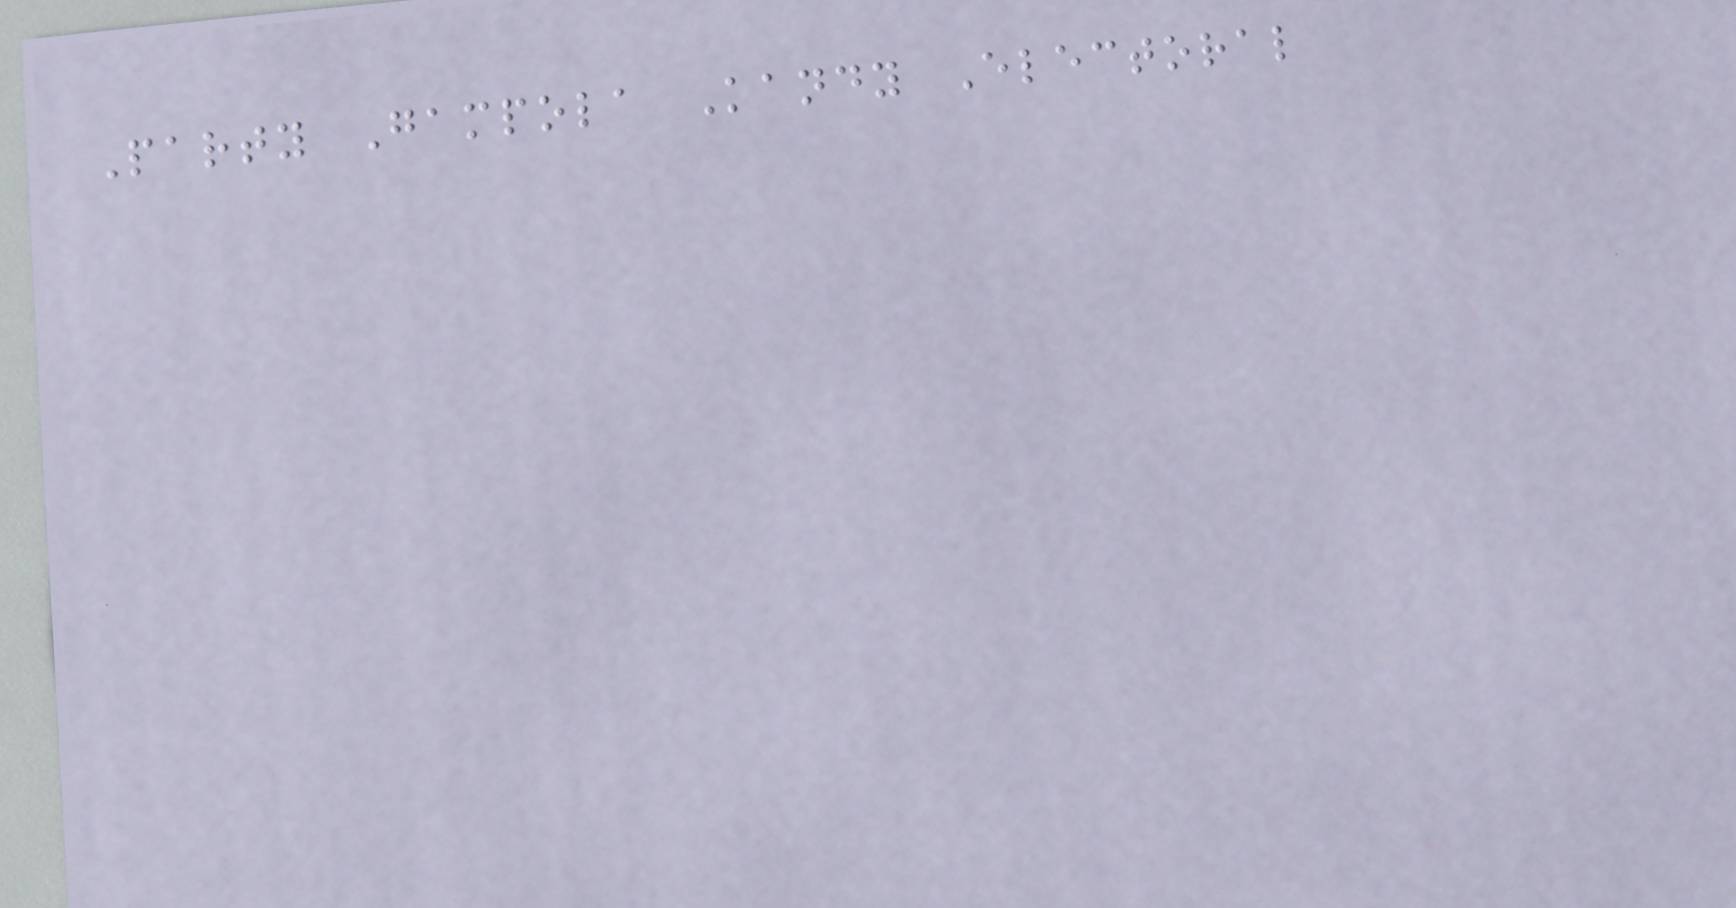Party Gampola Kandy Electoral
